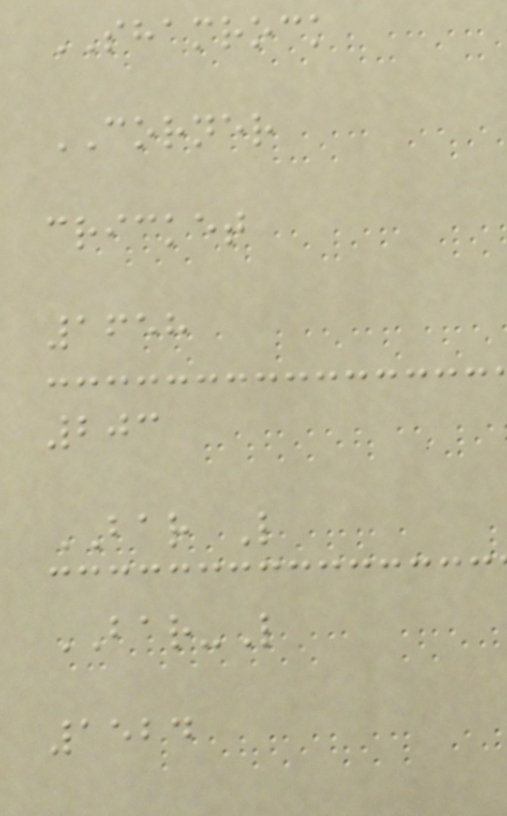SHAMROCK
CORNER
cricket
1658
203
BAR L
BAR-L
1524
